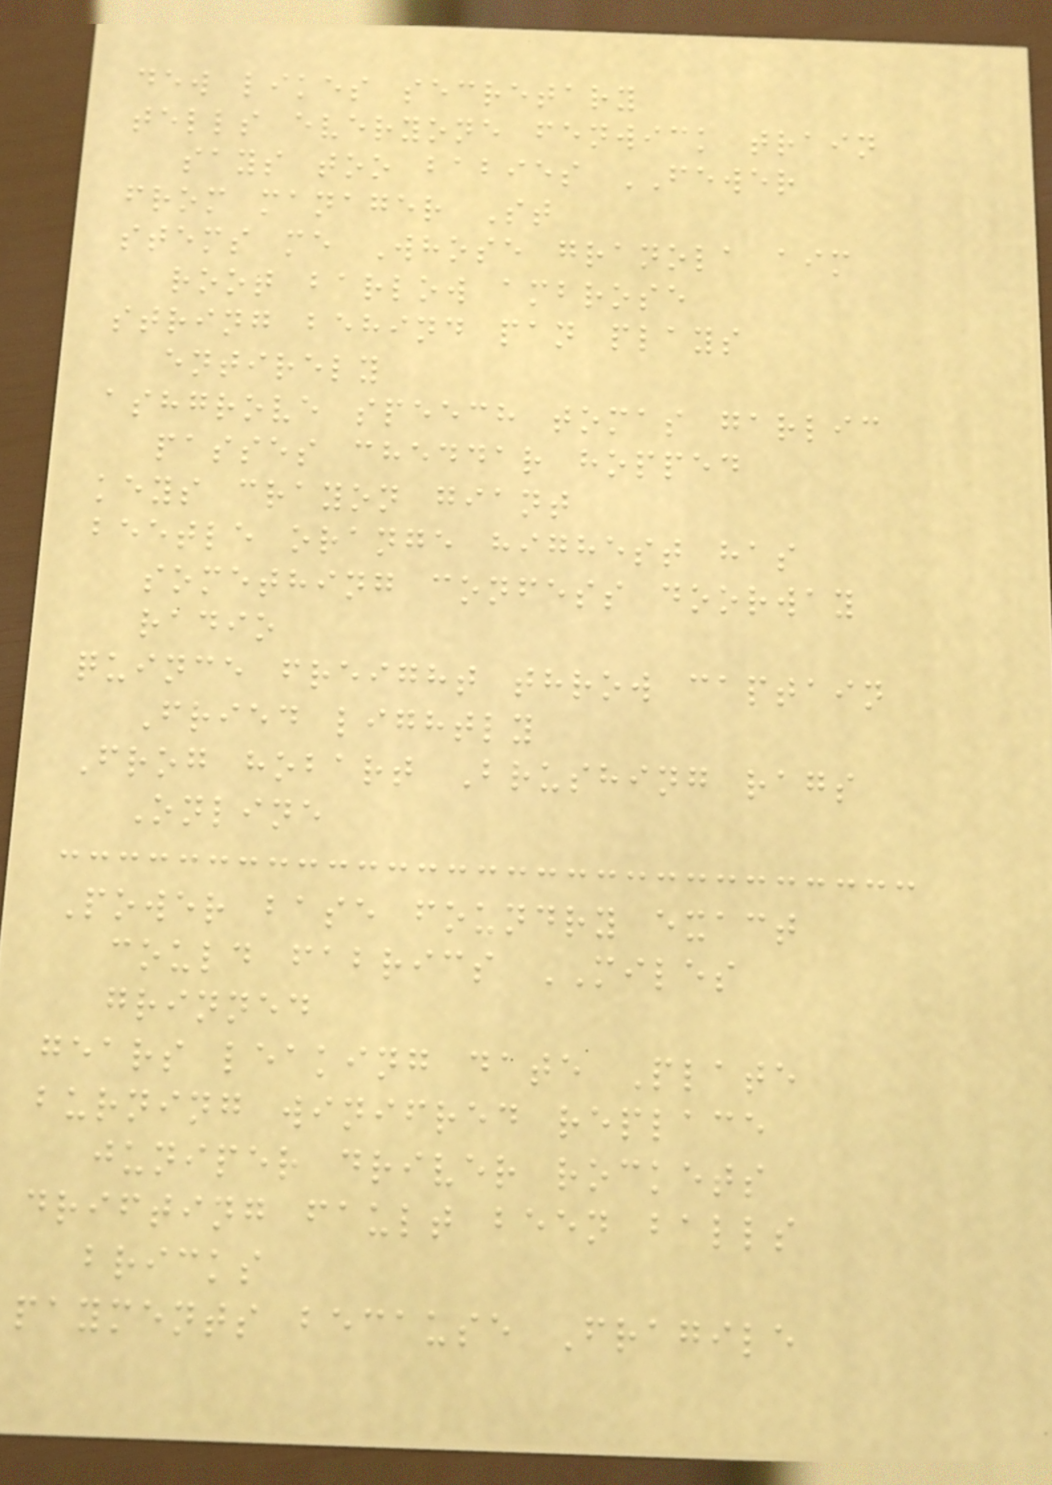dew likes secretary
tells everyone fenwick train
says too babies FEWER
from manager St
stems me Whose granola aim
root barlow ambrose
string behind pan plays
entirely
ashgrove speech tomas garlic
passes cheddar hopped
keys crayon giant
beetle orange highest has
something confess doorway
radio
quince freight throw captain
Fried lightly
Frog hobart Brushing rags
Online
Power base foundry exact
could fabrics MILES
grinned
gears leaking date Plate
burning winifred replace
juniper driver rockets
drifting fault been balls
bricks
payments because Fragile
